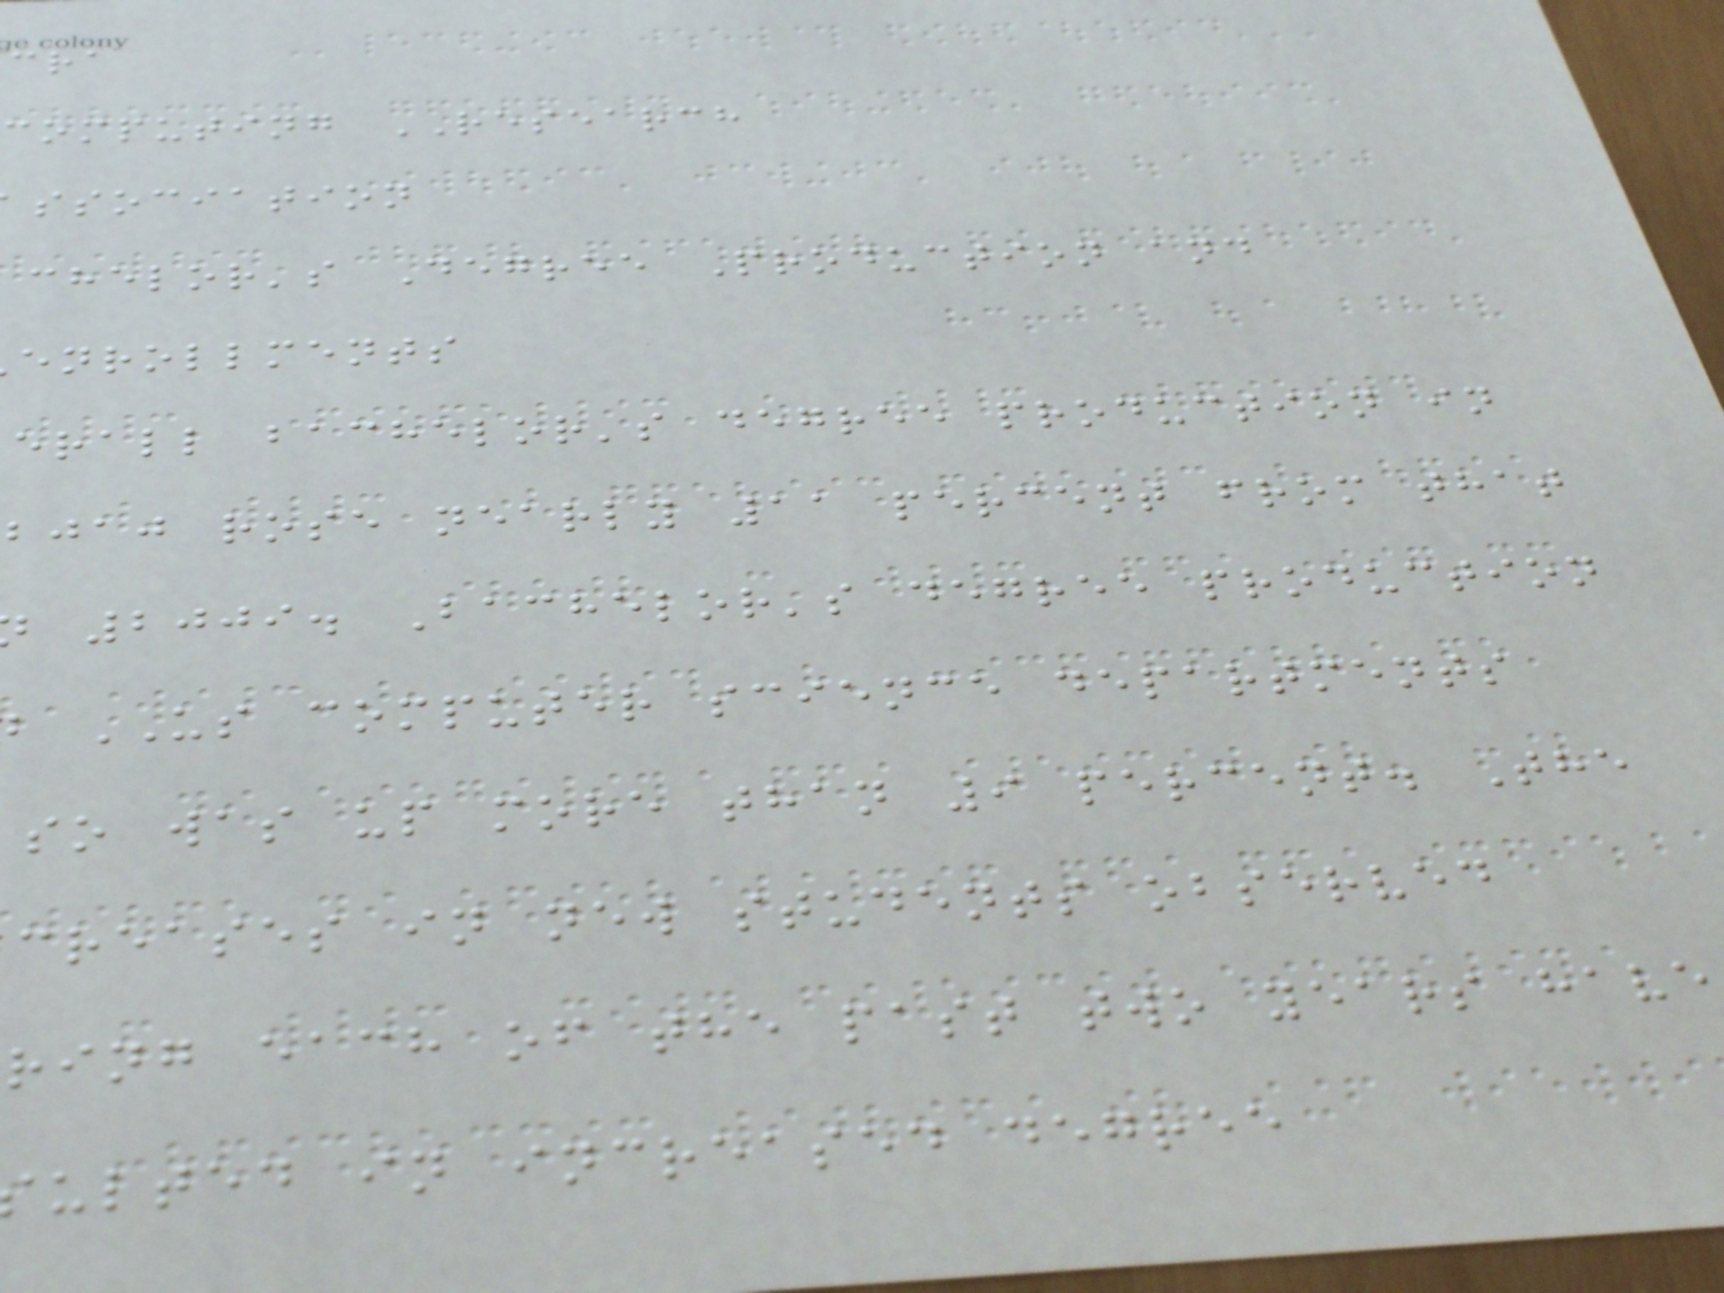computing RESEARCH
ssociation
chelor's Degree Production and
enrollments
erall bachelor's degree production in
bjaj rose nearly 11 percent from that
2009. Bachelor's degree production
US computer science departments
so was up more than 9 percent. The
creases in new students observed
ring each of the past two years have
ulted in increased degree
